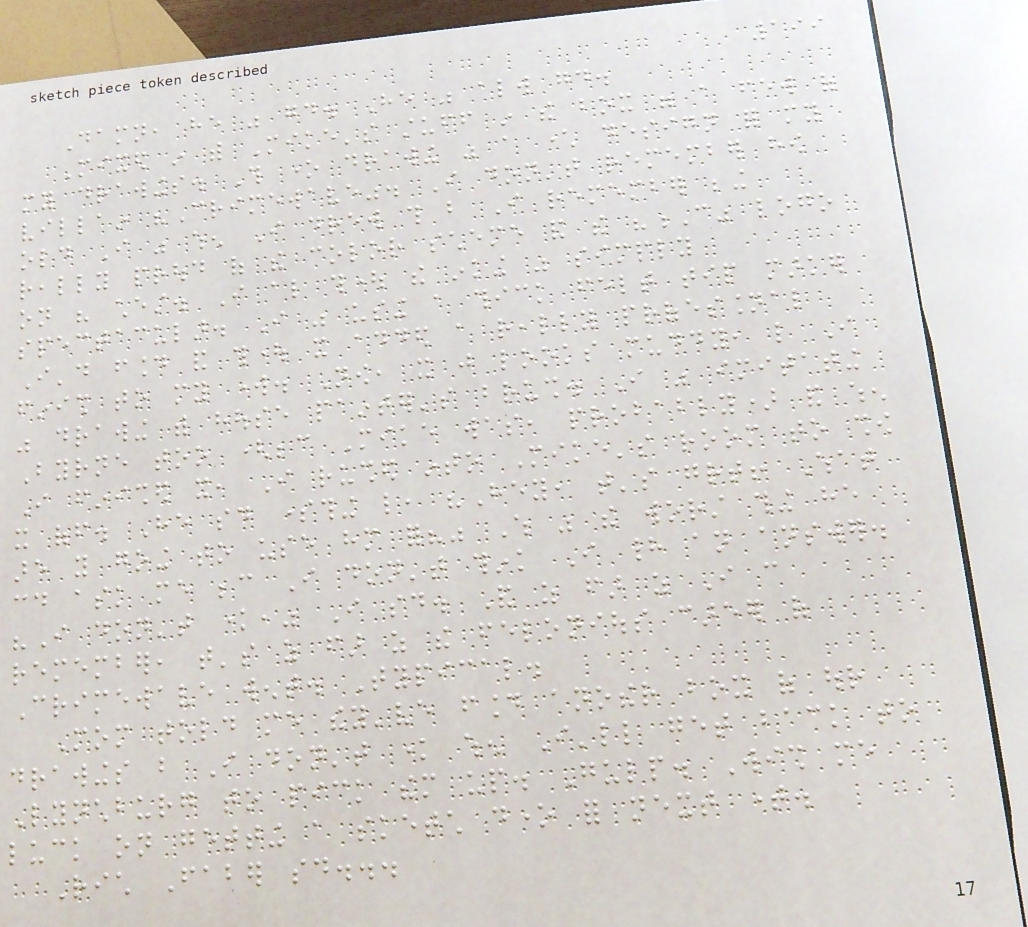199
Damn, he was good. He was always good.
Mixed in with Mike's stuff in the box were a few of
my drawings. This one drawing was a character design for my
villain "Crimewave". I don't remember how
old I was when I drew this but I remember being
really proud of the color scheme and the "C" logo
on his chest. I also thought the inking was simply
spectacular. I was using a thick felt tip marker
I'd found and thought it added a really professional
finish to my work. Now, it just looks muddy, like I
was drawing with house painter's brush. I was imitating
Byrne too (because Mike was, probably) and when
I finished it, I rushed into Mike's room to show
it off. He said something like, "Hey, that's great! What
are you going to use him for?" Which was the worst thing he
could ask me because I don't think I had an answer.
"I don't know," I said. And as far as I can
remember, that's as far as the felonious career of
Crimewave went. Typical.
Mom told me they've found another box of our
drawings but I don't know when I'll get back to
Lynchburg to pick them up. Gulp. Wish me
luck on getting a sketch done for next time.
Rich Faber said...
